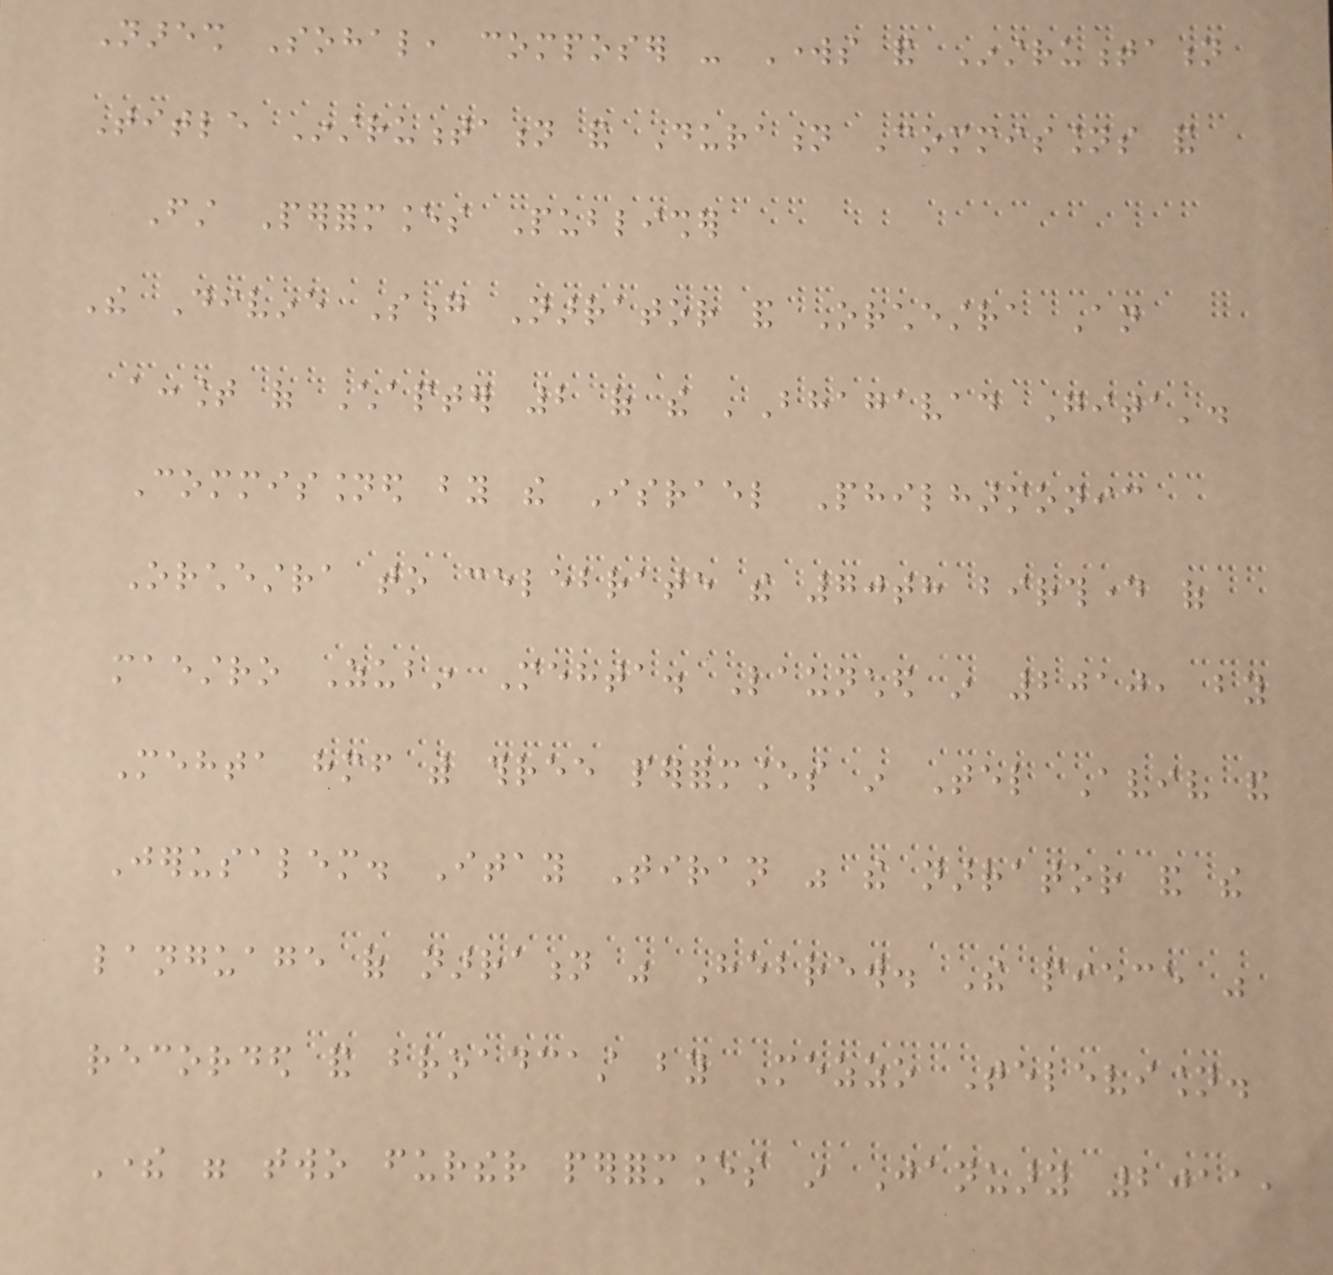Naresh Sohal, composer - Works and Instrumentation
Title Instrumentation and Duration Commissions and
First Performances Publisher
The Divine Song Narrator and Orchestra An
account of Chapter 2 of the 'Bhagavad Gita'.
Commissioned by the Israel Philharmonic
Orchestra to celebrate the 70th birthday of
maestro Zubin Mehta. Launched in 2010, by
Mehta himself with three performances in Tel Aviv and
Jerusalem. Itay Tiran was the narrator and the
language of narration was Hebrew. The piece was
recorded and broadcast by Mezzo Television.
There were two further performances in January 2011,
